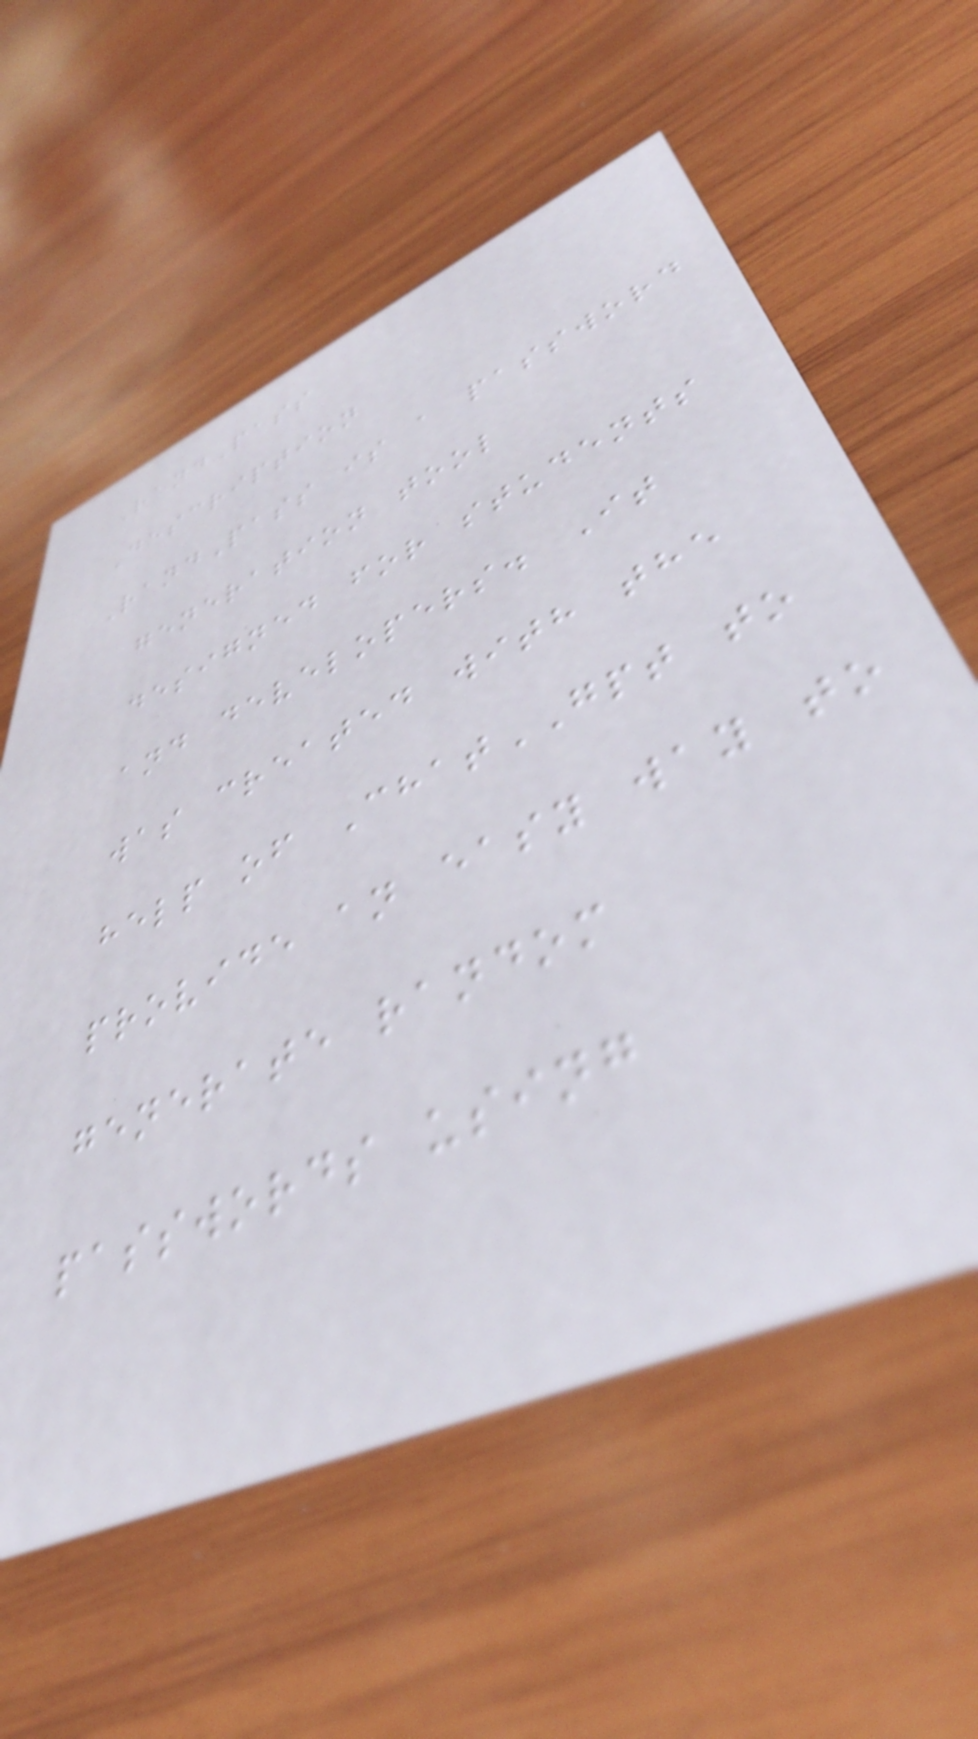RandPass
Description
RandPass is a password
generation tool
designed for students
and developers. It
was created with the
help of ChatGPT to
provide an easy way to
generate random
passwords using
